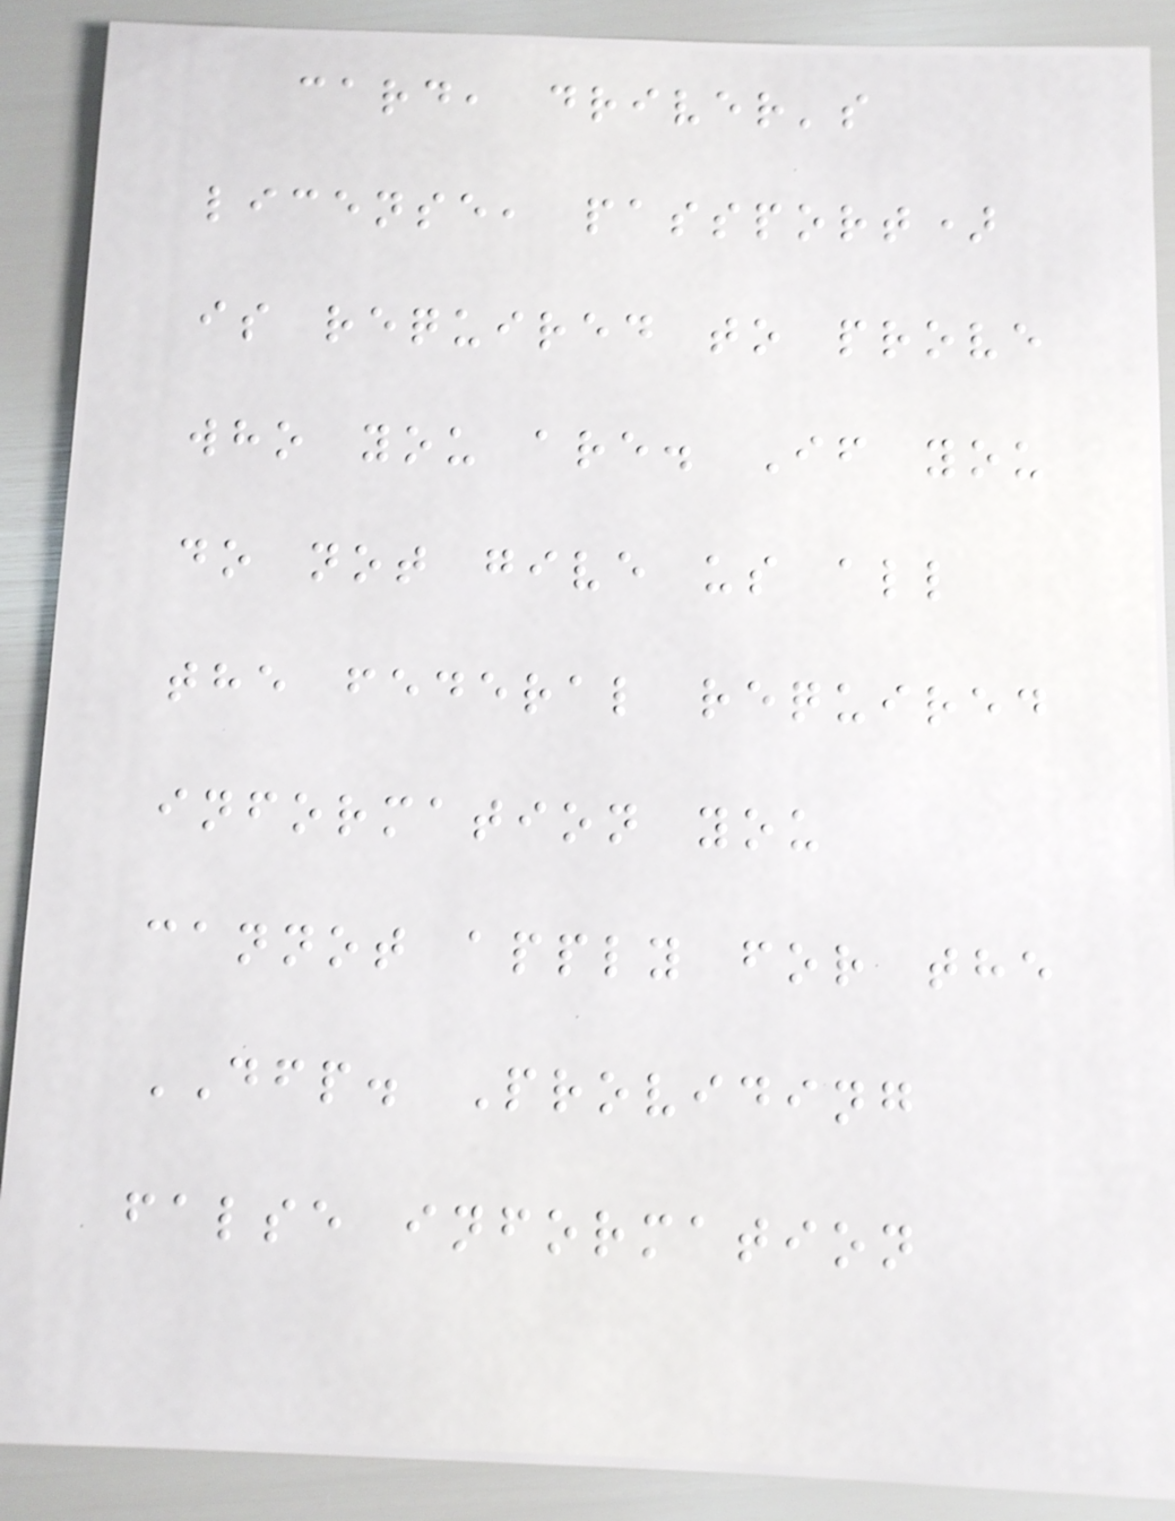card, driver's
license, passport)
is required to prove
who you are. If you
do not give us all
the federal required
information you
cannot apply for the
DFP. Providing
false information
